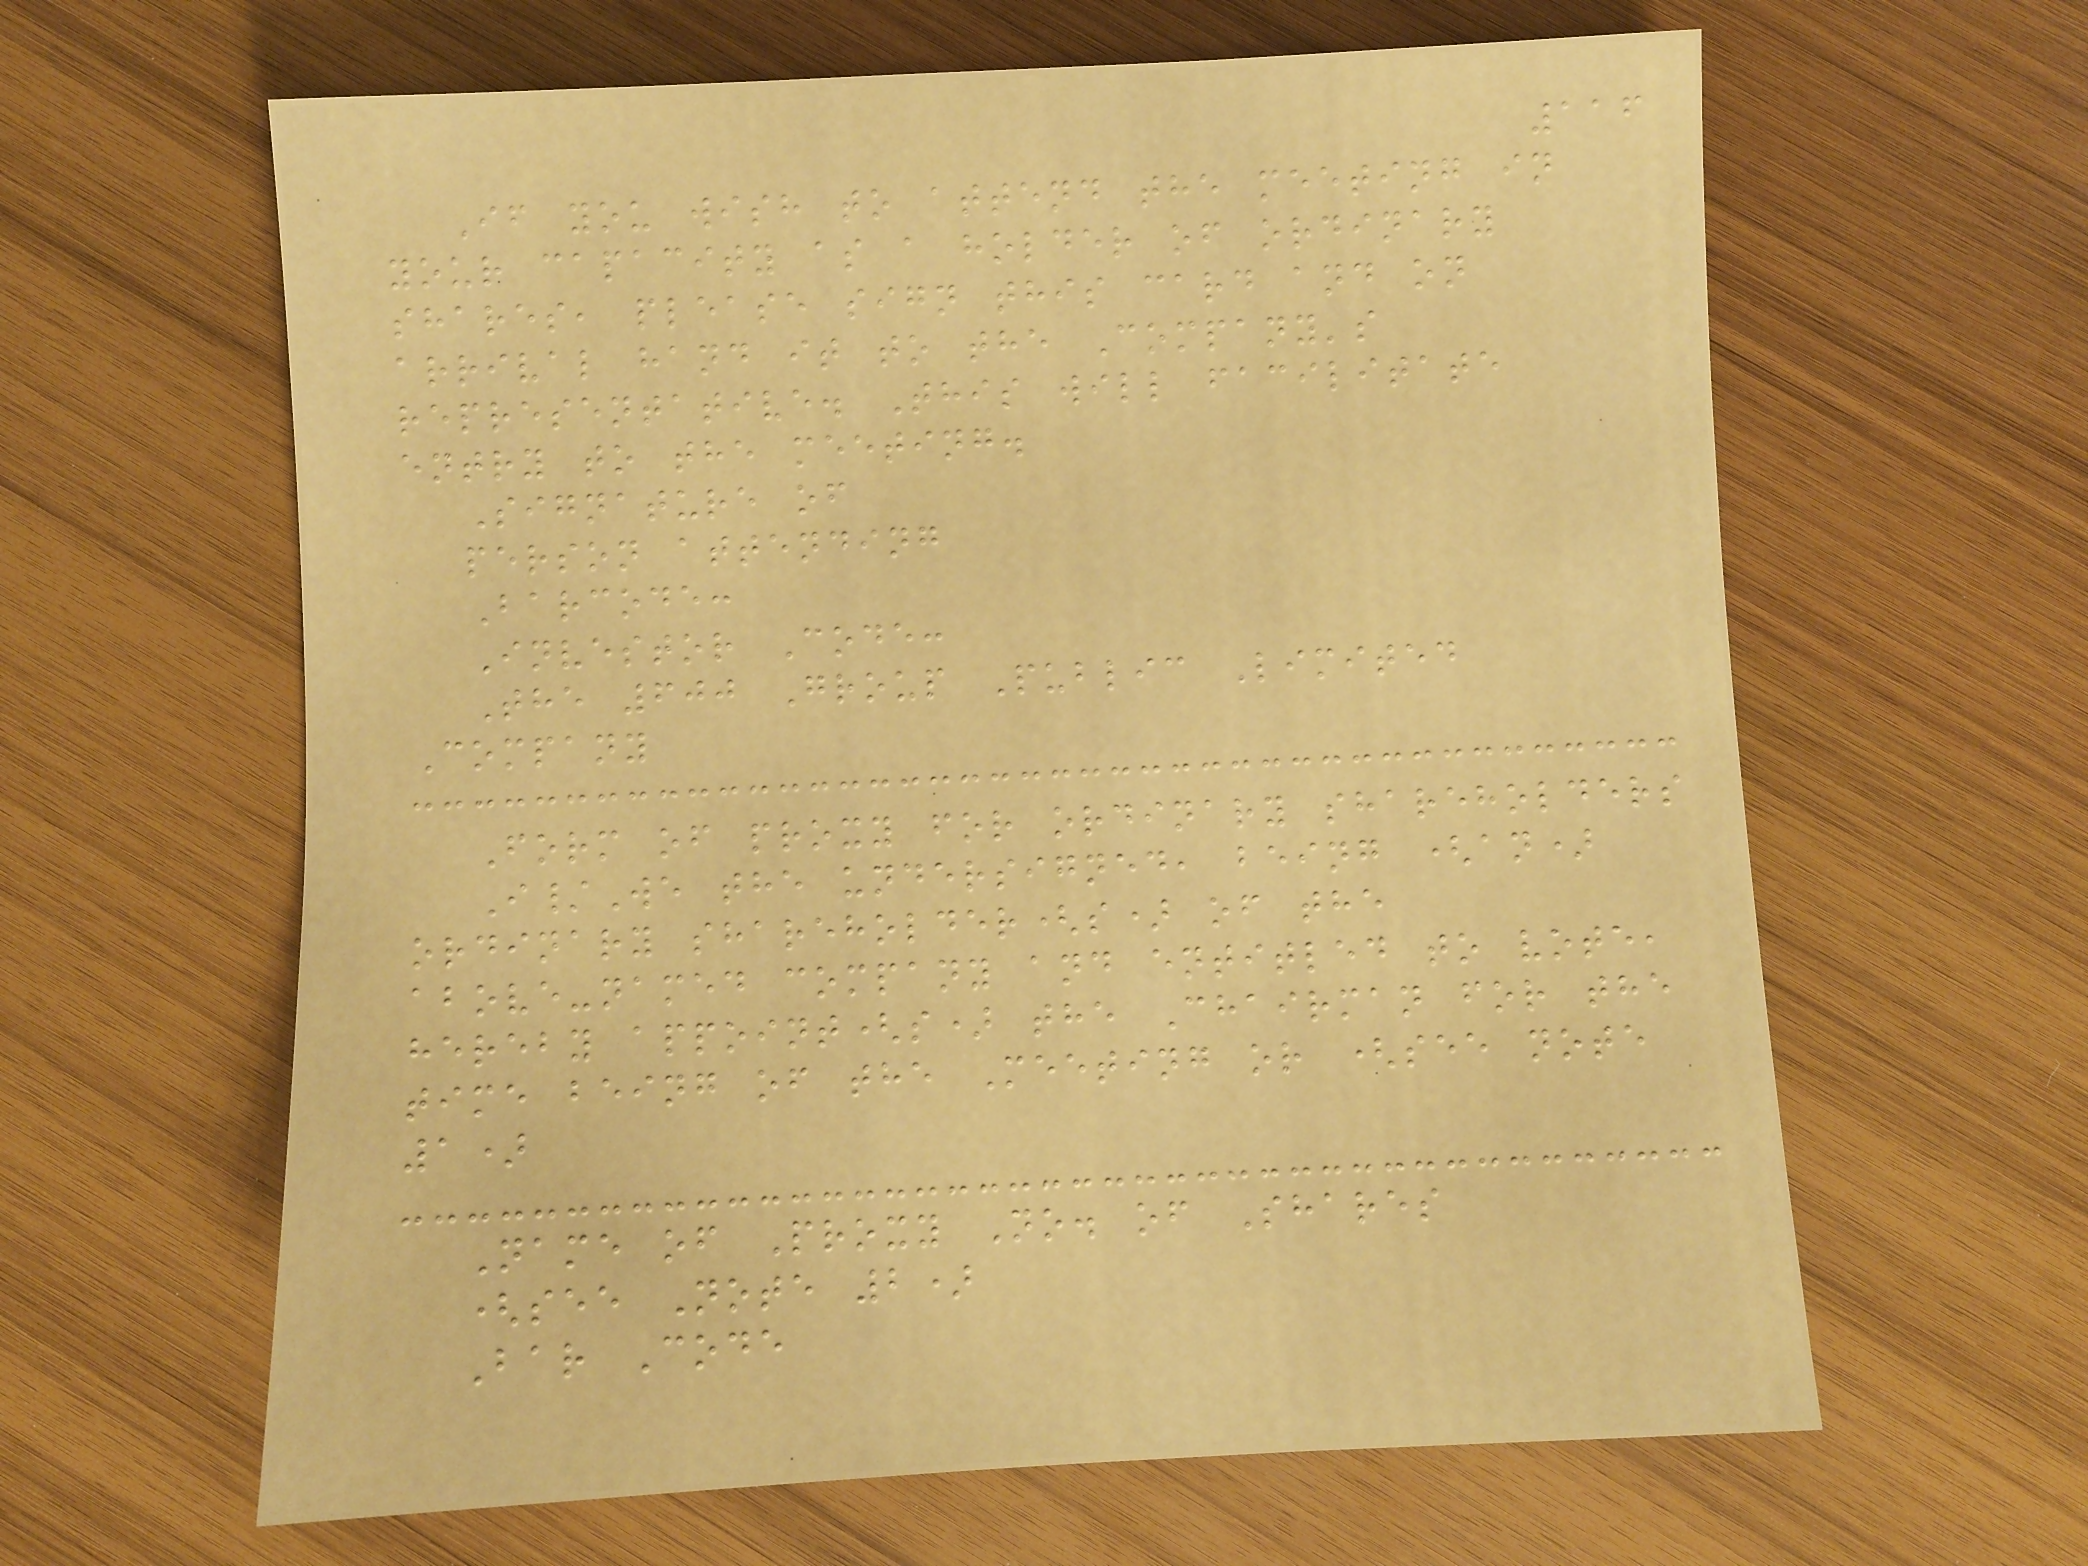116
If you wish to attend the meeting in
your capacity as a holder of ordinary
shares, please sign this card and on
arrival hand it to the Company's
representative. This will facilitate
entry to the meeting.
Signature of
person attending
Barcode:
Investor Code:
The 600 Group Public Limited
Company
Form of proxy for ordinary shareholders
I/We the undersigned, being (an)
ordinary shareholder(s) of the
above-named company and entitled to vote,
hereby appoint(s) the Chairman for the
time being of the Meeting or (see note
1)
Name of Proxy No. of Shares
(see Note 2)
Bar Code
